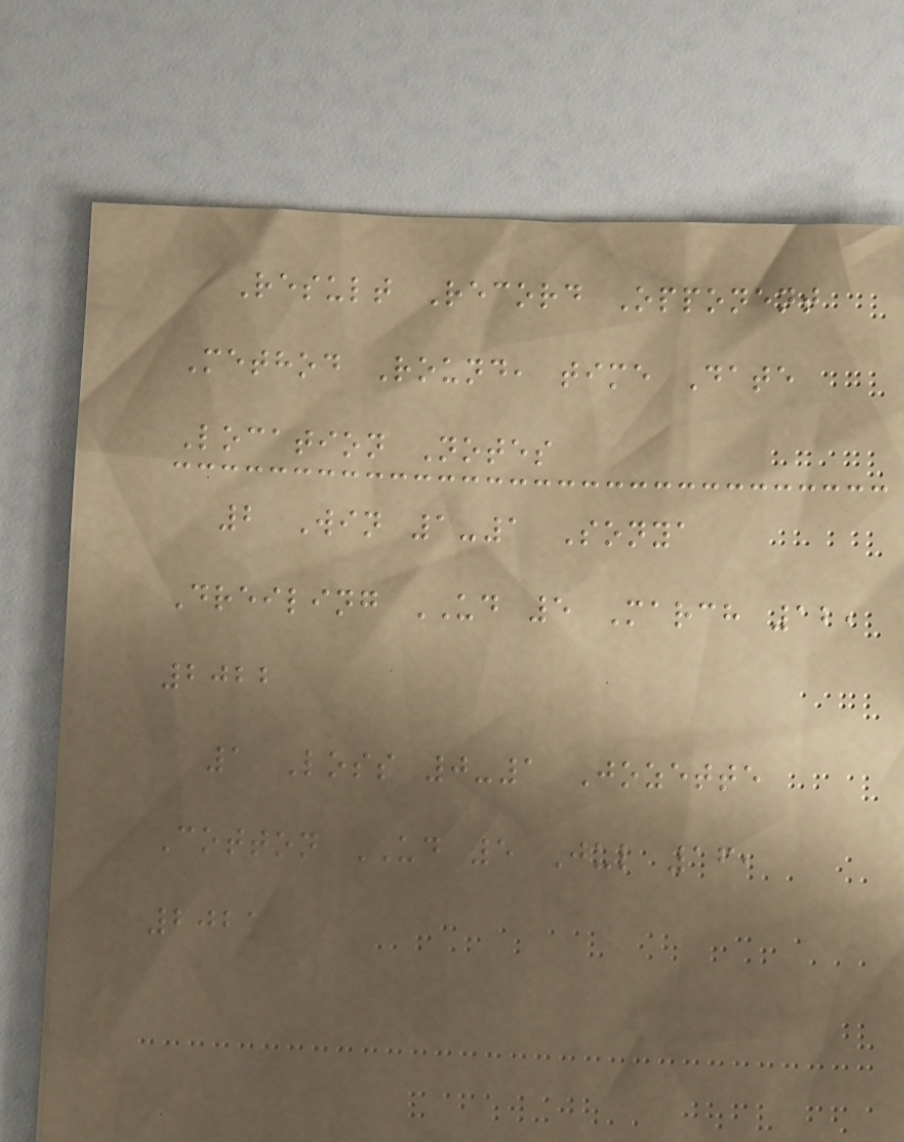Result Record Opponent
Method Round, time Date
Location Notes
2 Win 1-1 Sonya
Dreiling UD 5 March 12,
2022
1 Loss 0-1 Jozette
Cotton UD 5 Jul 16,
2021
